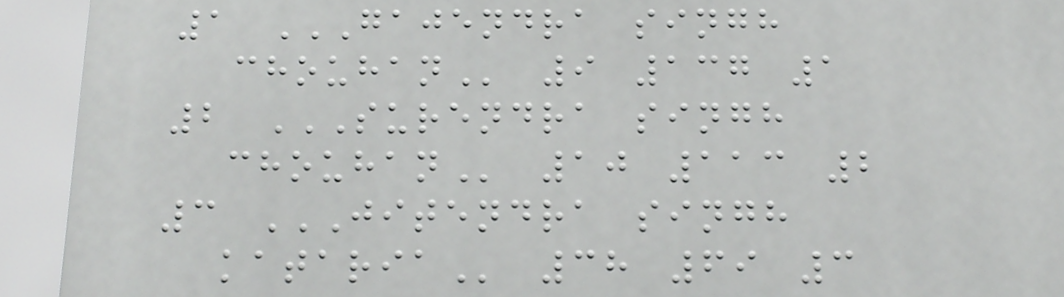1 GAJENDRA SINGH
CHOUHAN 9 137 1
2 SURENDRA SINGH
CHOUHAN 10 113 2
3 JITENDRA SINGH
KATARIA 38 69 3
